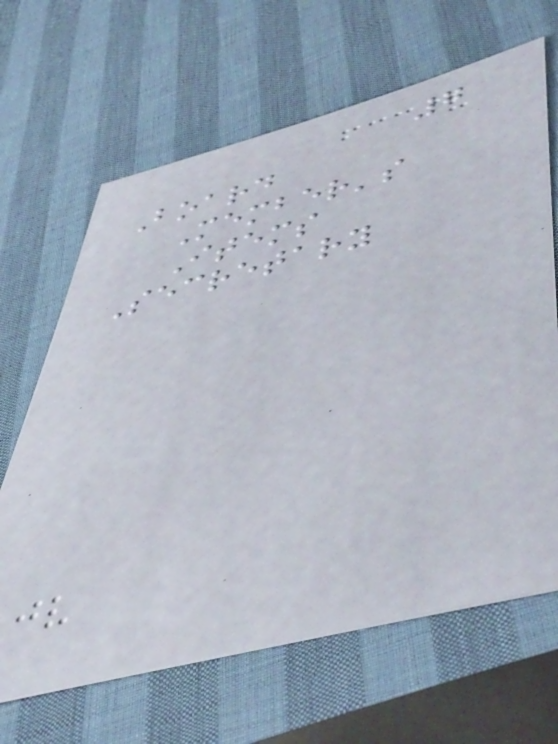7
Board
Member's
Items
Secretary
